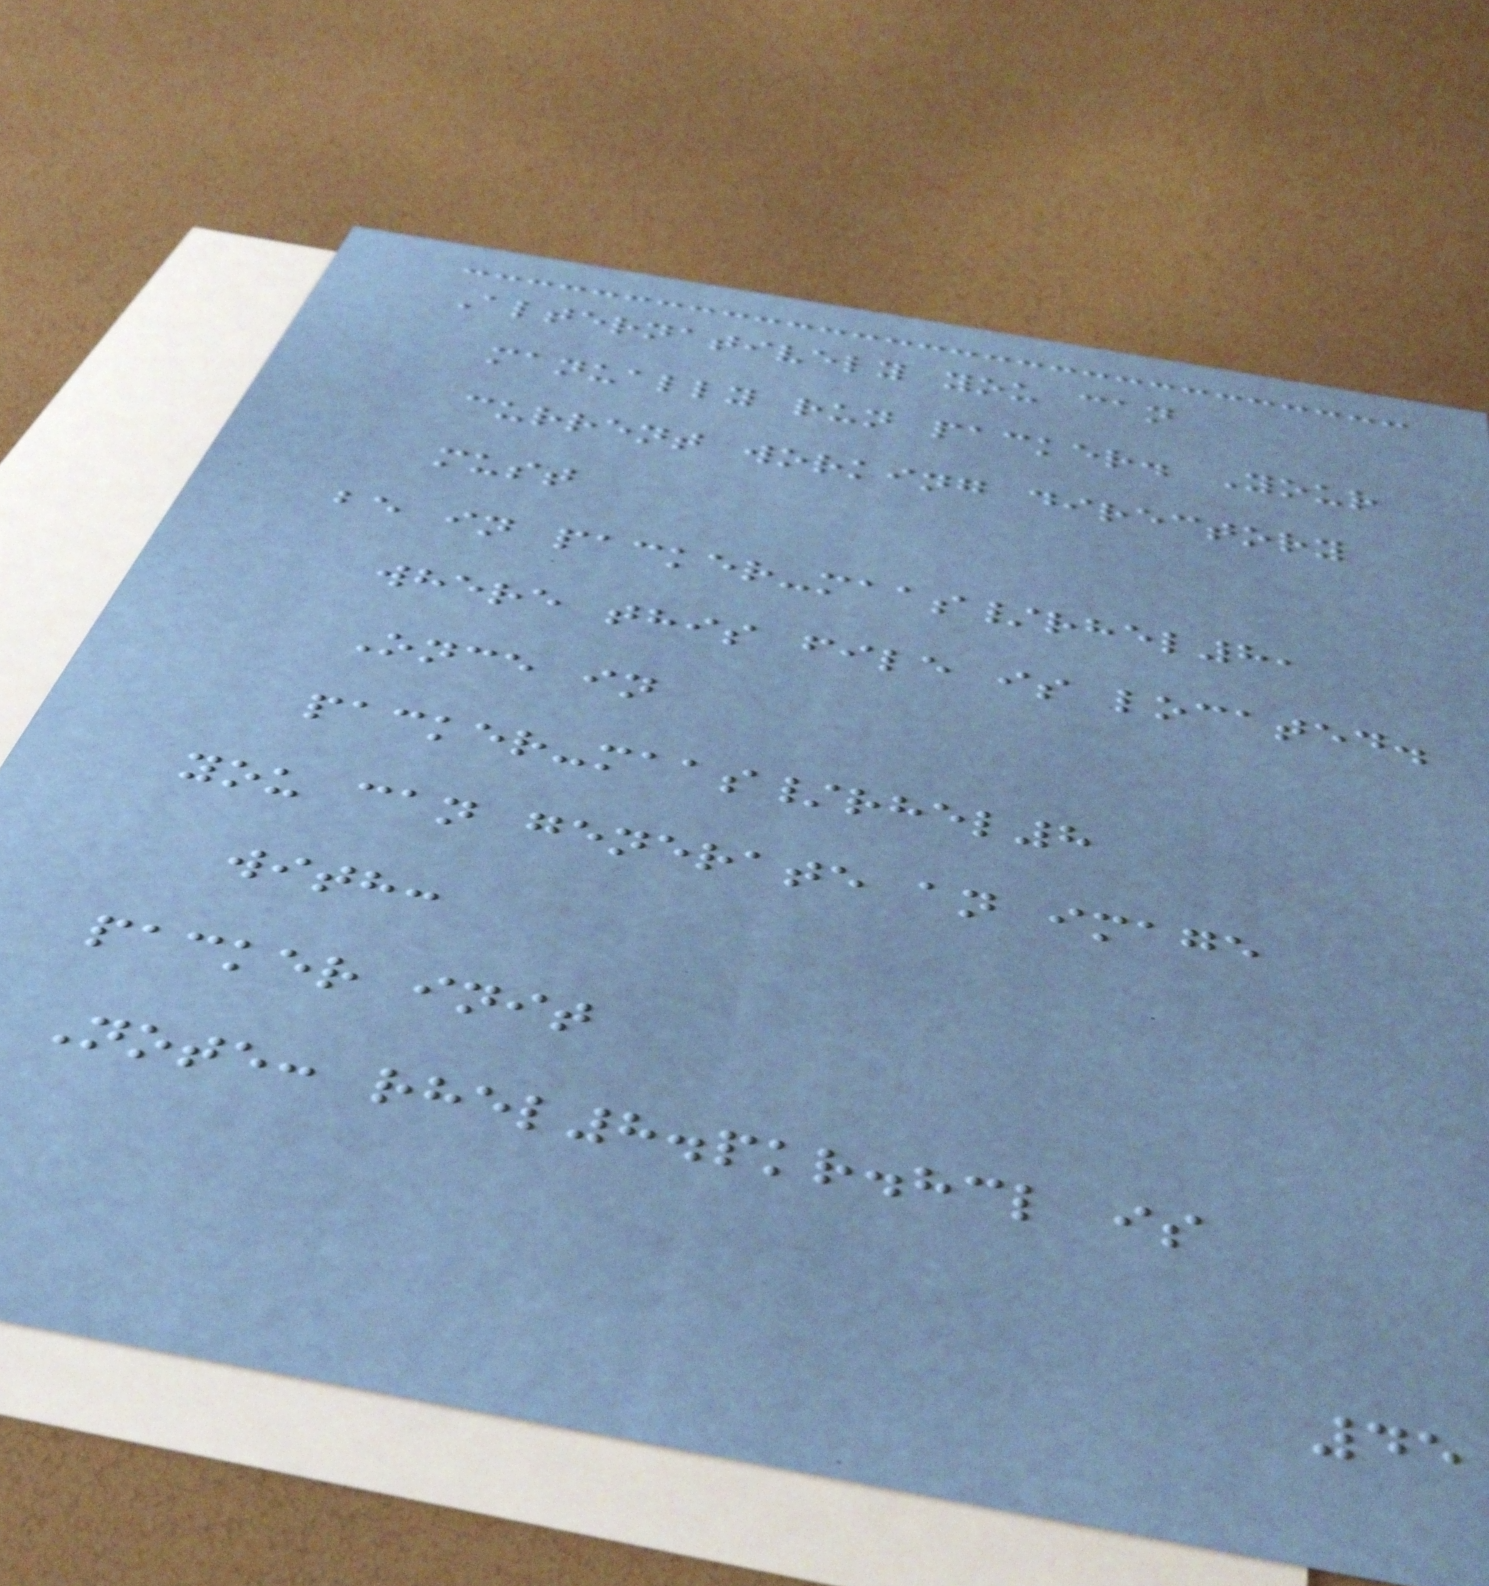Alternatively you can
manually run packer. Your
current working directory
must
be in packer-maas/rhel8,
where this file is located.
Once in
packer-maas/rhel8
you can generate an image
with:
packer init
Note: rhel8.pkr.hcl is
45
